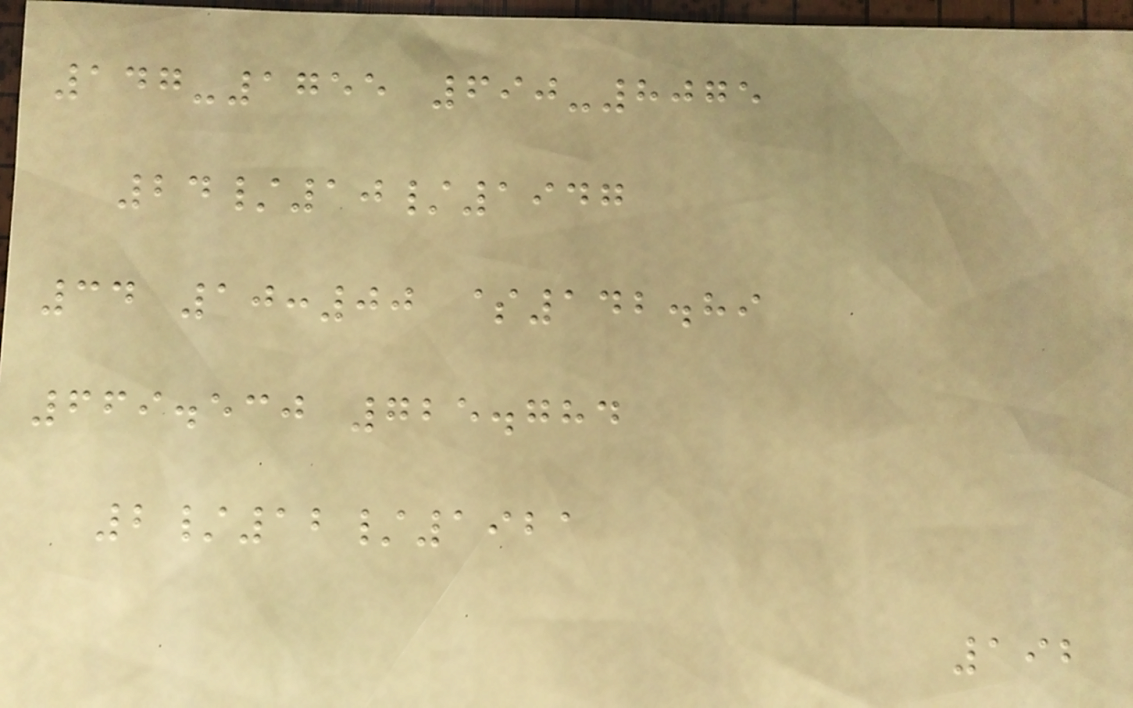147-1755 690-8075
24/10/1947
34 10:00 $142.89
669.530 725.784
2/12/1921
192
